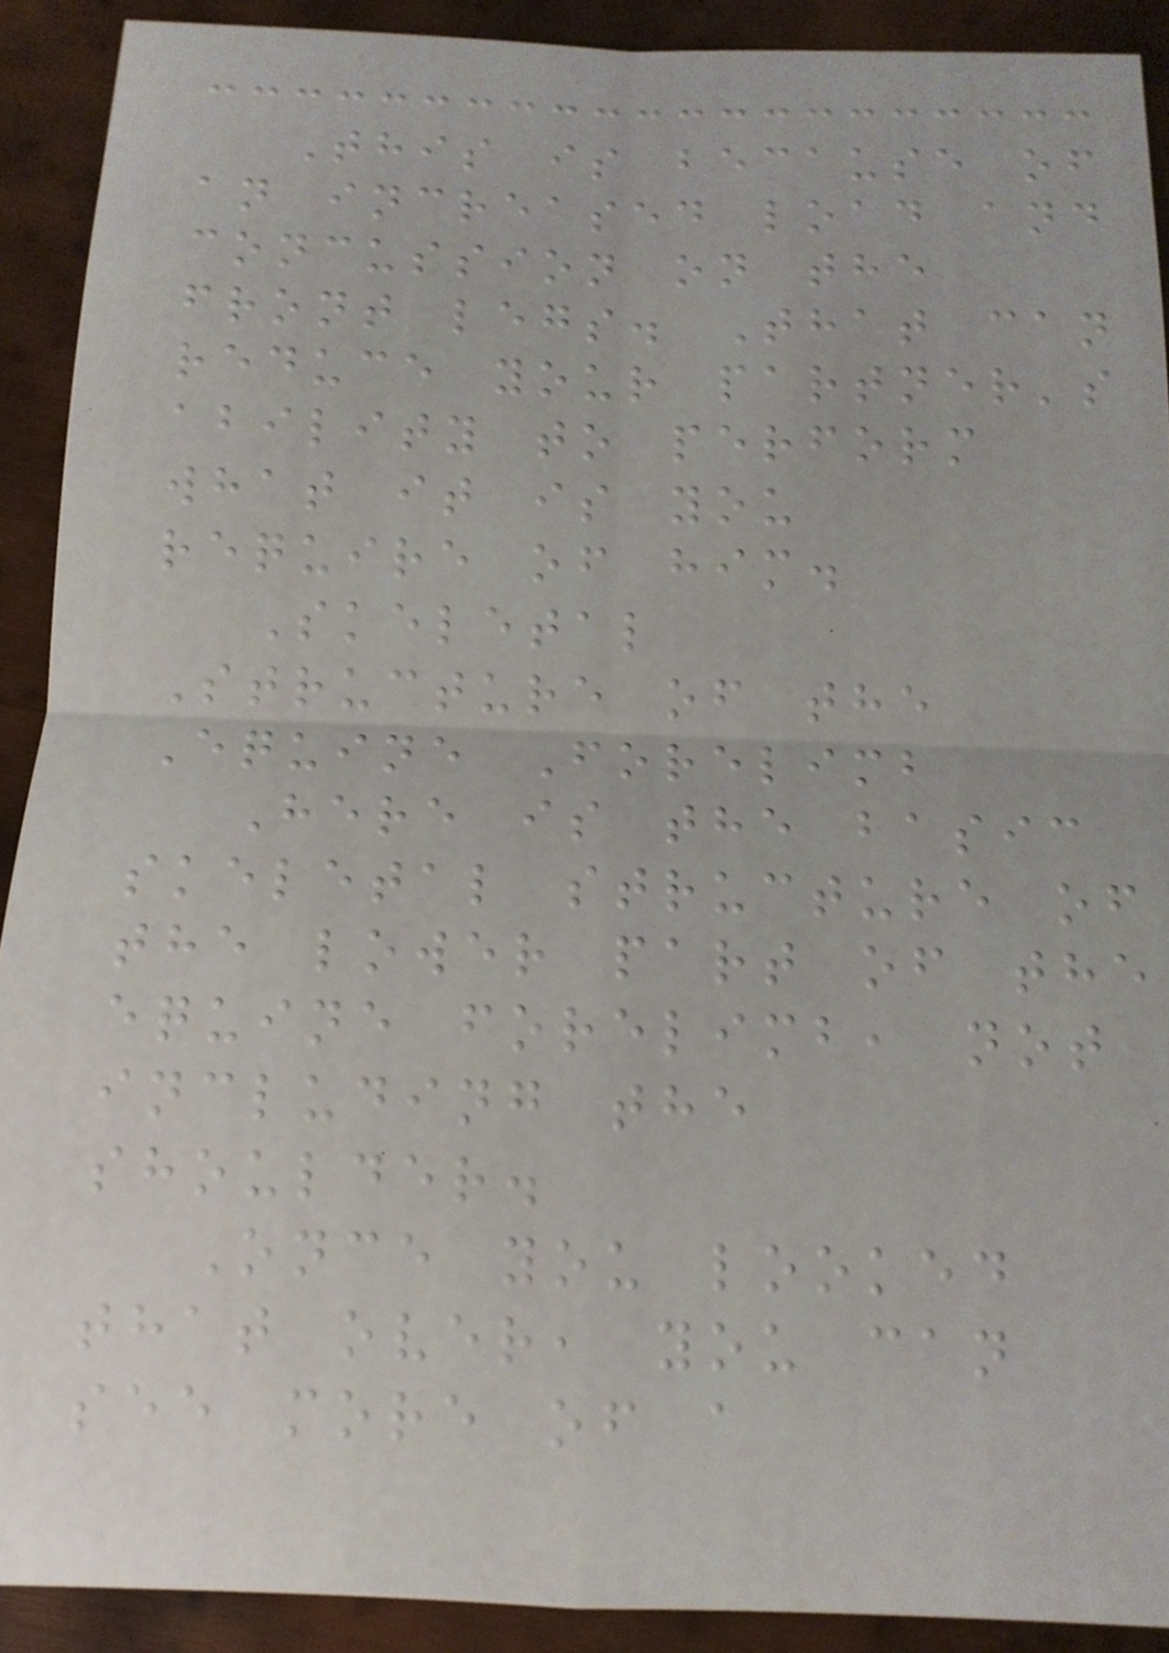This is because of
an increased load and
concussion on the
front legs. That can
reduce your partner's
ability to perform
what it is you
require of him.
Skeletal
Structure of the
Equine Forelimb
Here is the basic
skeletal structure of
the lower part of the
equine forelimb, not
including the
shoulder.
Once you looked
that over, you can
see more of a
